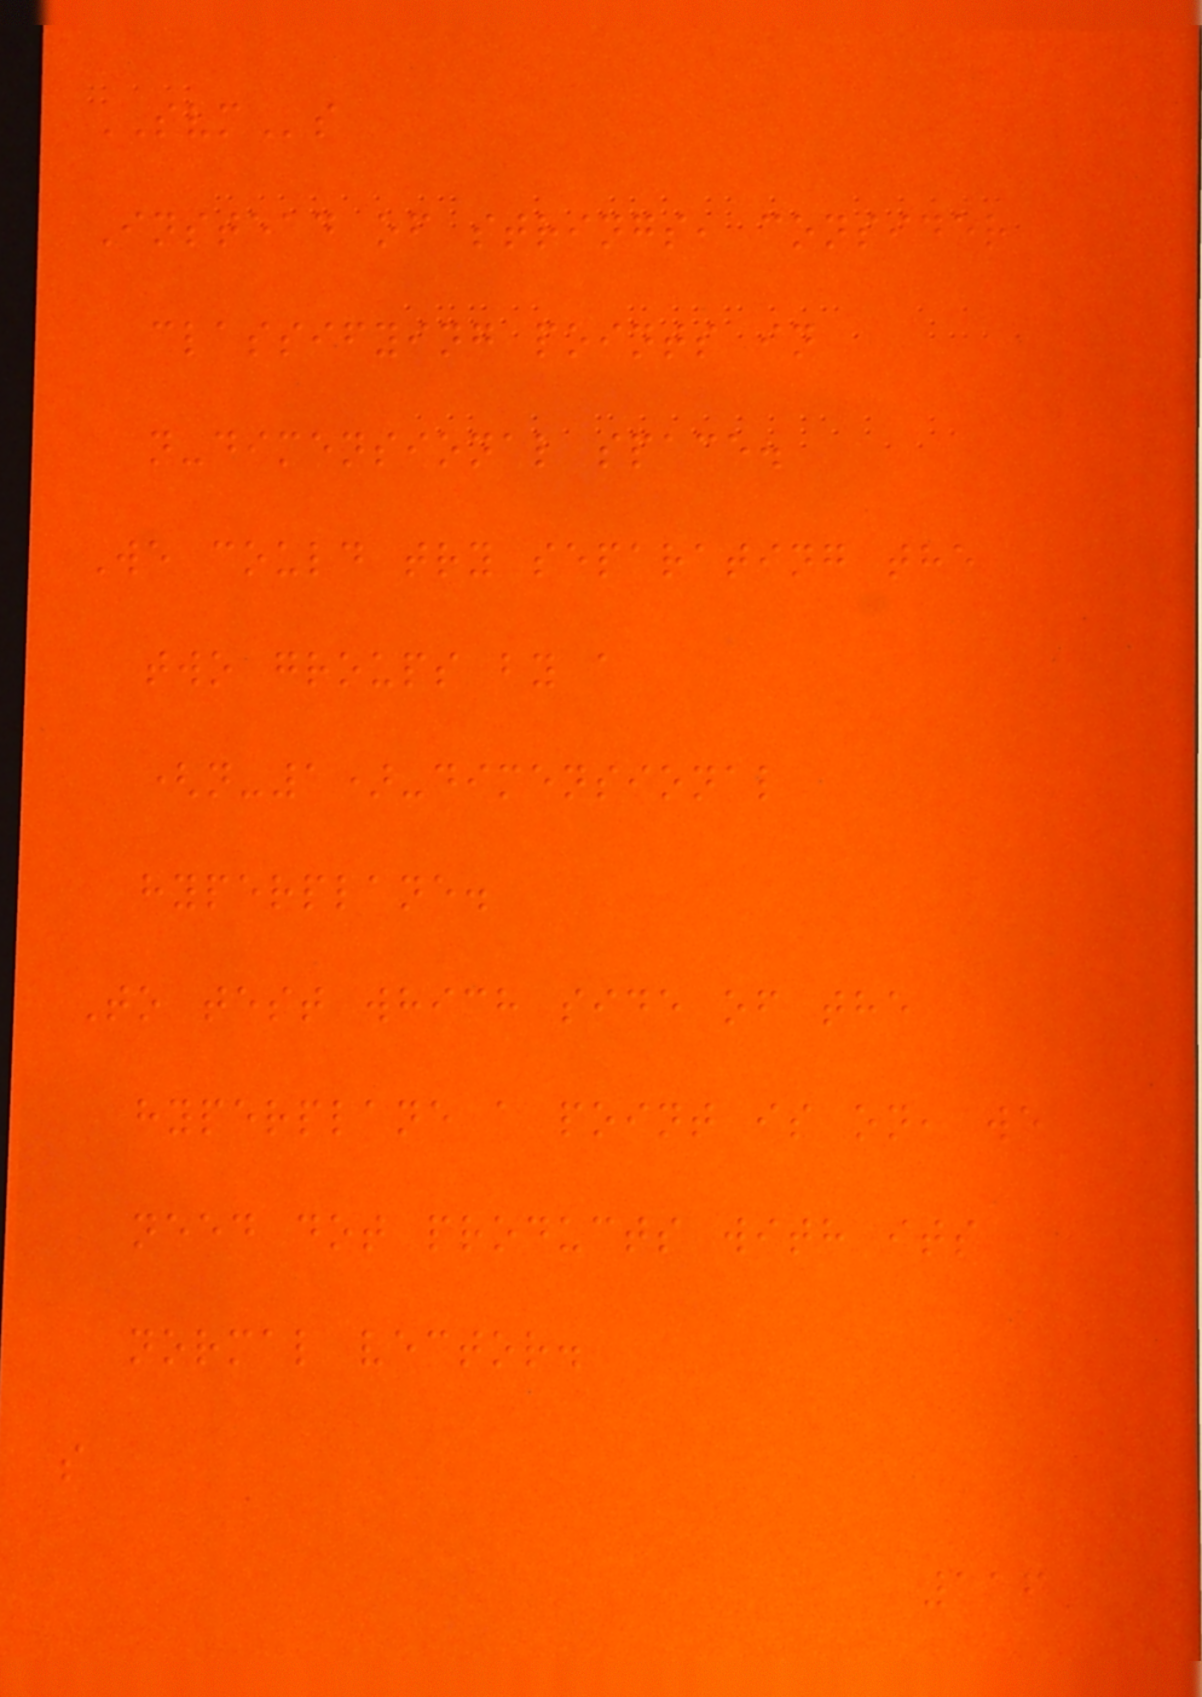SVMs
Instead of strings, consider
classifying points in
n-dimensional space.
We could try separating the
two groups by a
(n-1)-dimensional
hyperplane.
To test which side of the
hyperplane a point is on, we
need dot products with its
normal vector.
s
116
